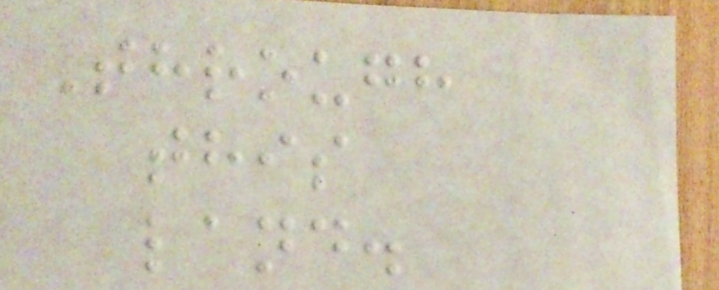Through
this
land.
